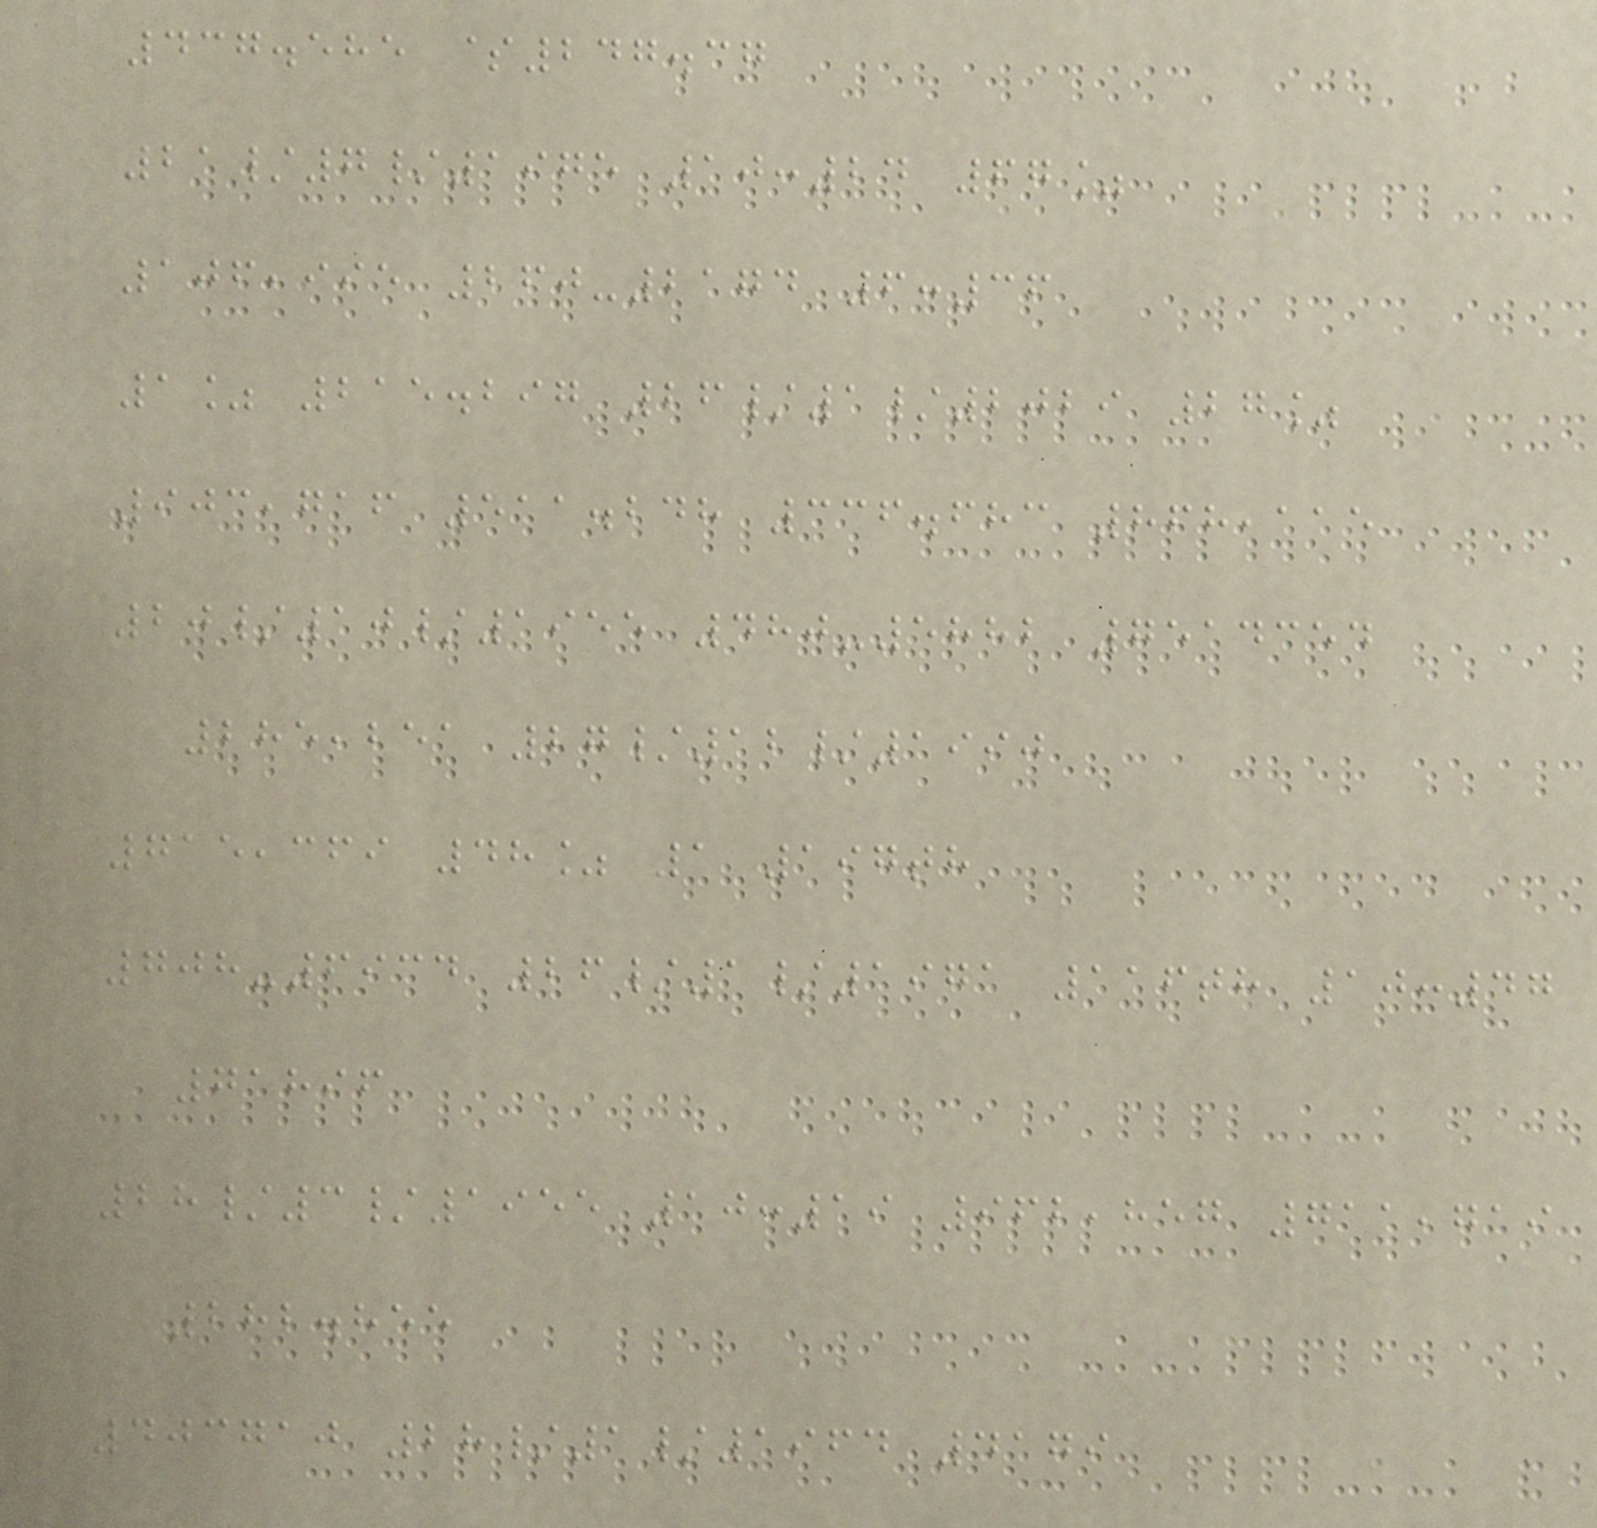437.585 $247.37
21/7/1975 10:24 67%
106,995 260-2174 6:36
1% 215.297 26/1/2029 27%
903,716 511.248 336.683 868,115
20/10/1955 480-5882 7514354
285,251 27/12/1990
715,369 48% 1 197th
708-6934 26/1/1971 116th 10:47
71896
28/3/1955 10:19 962,857 711,719
282.855
403710 28/1/1964 4179
